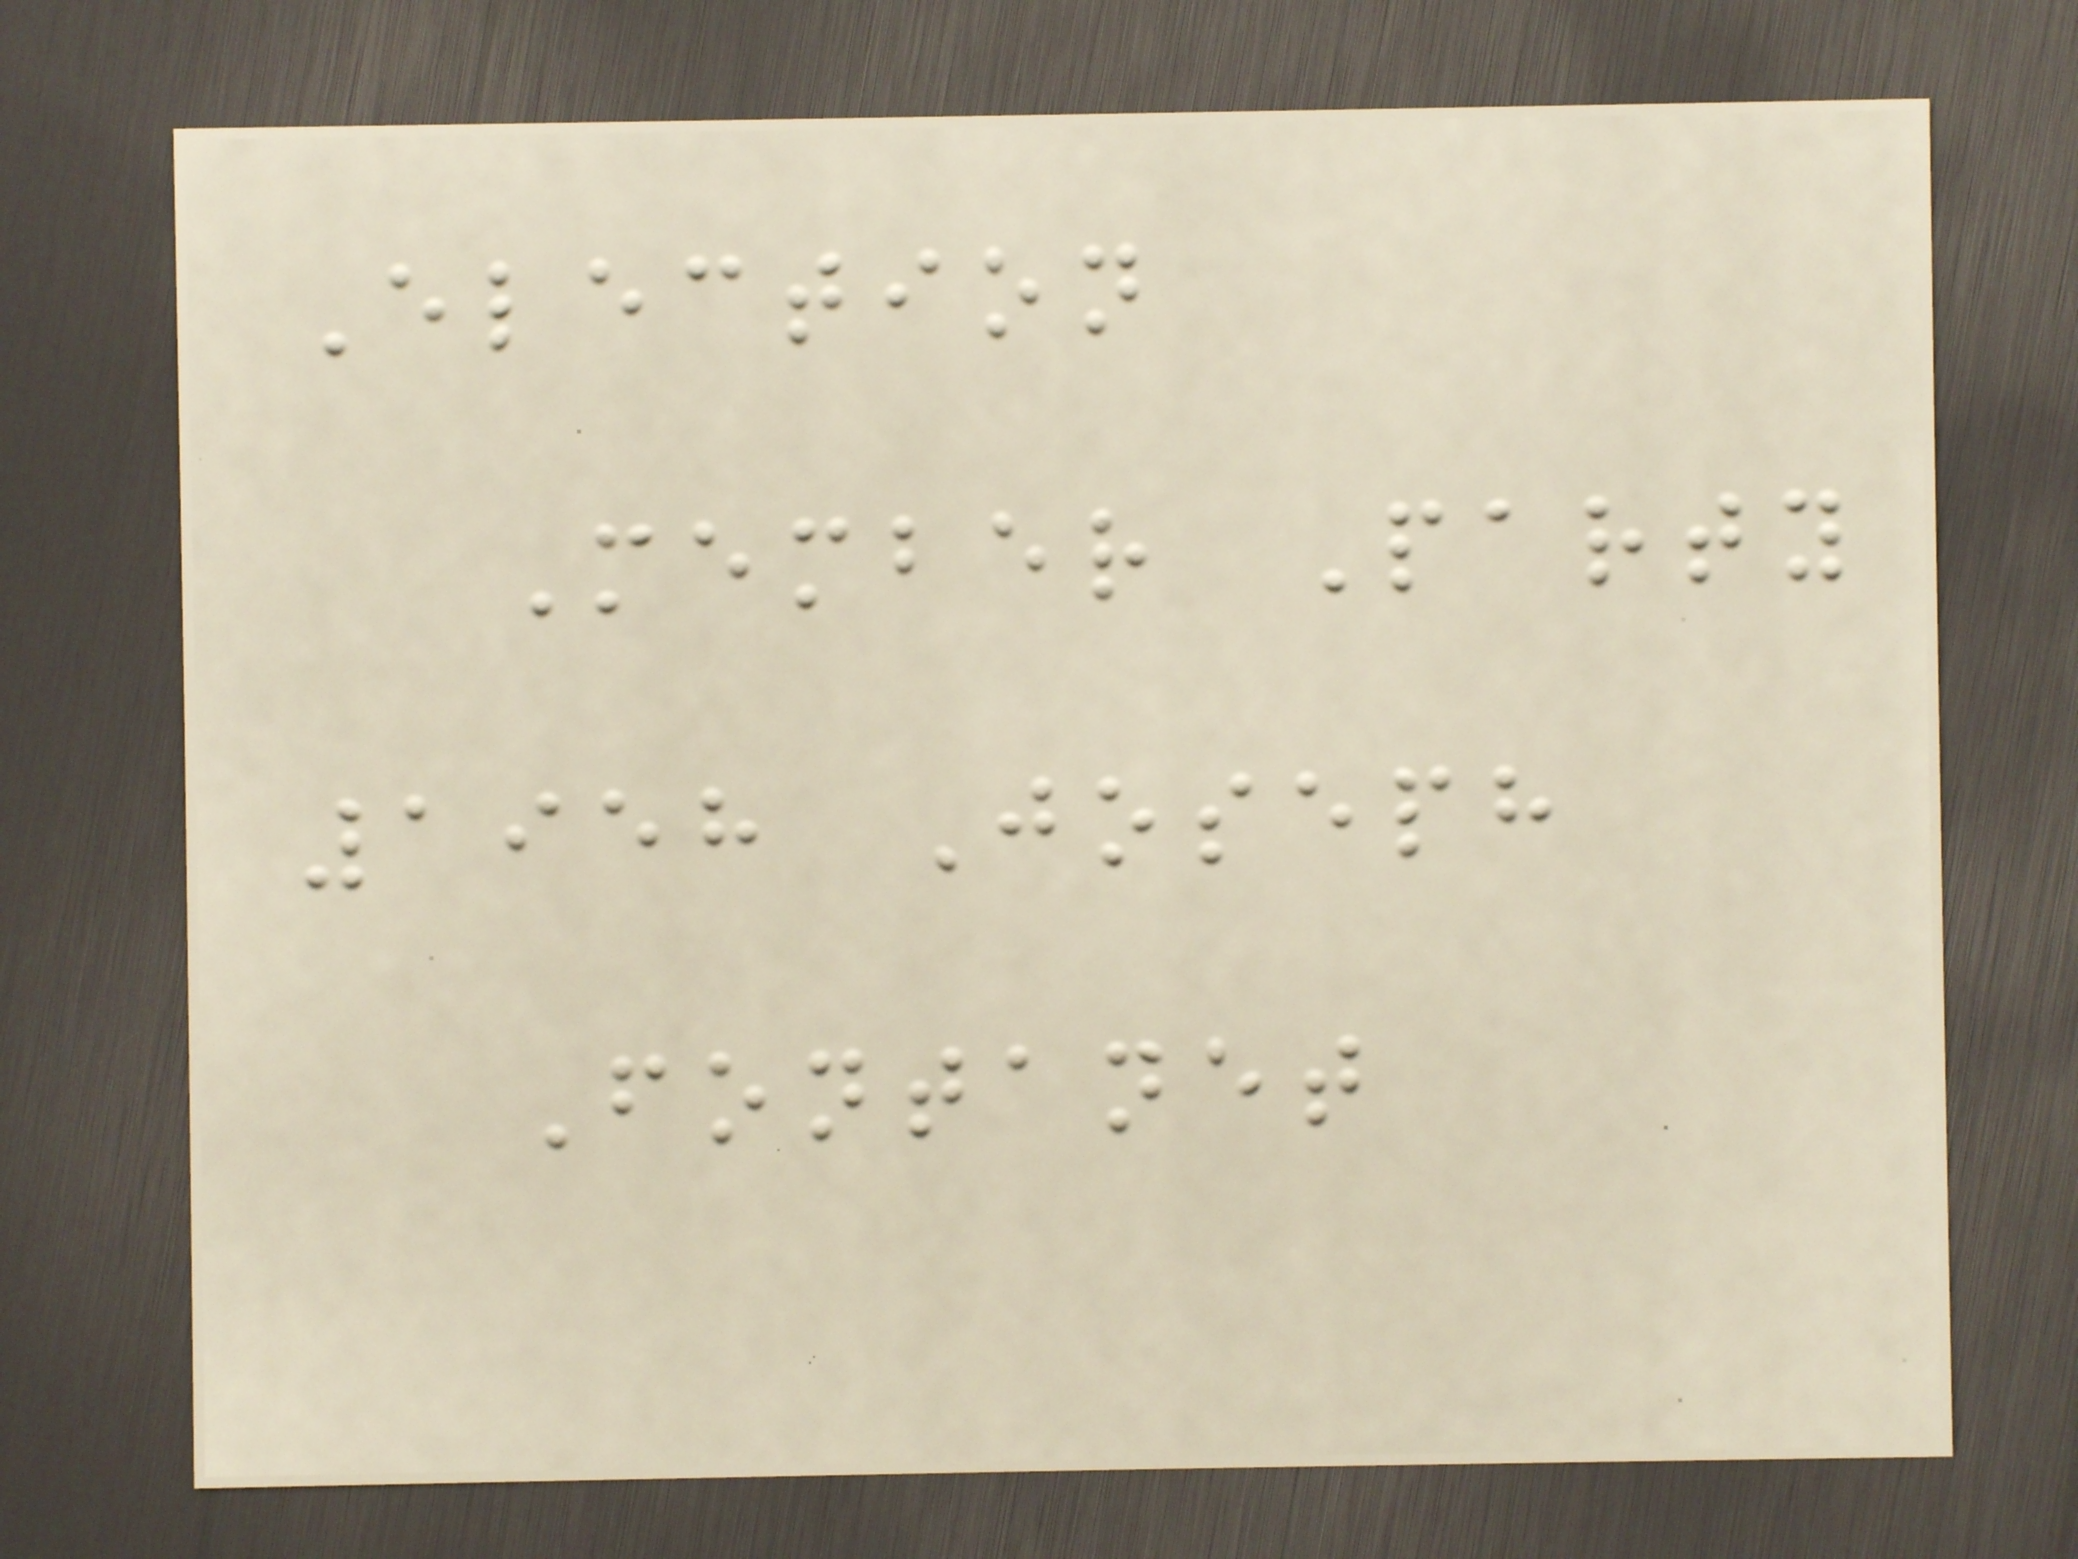Election
Member Party
1958 Joseph
Fontanet
